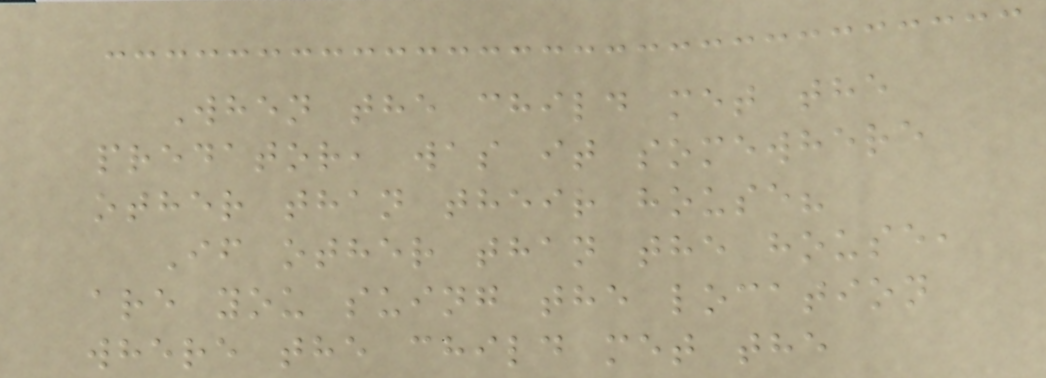When the child met the
predator, was it somewhere
other than their house?
If other than the house,
are you suing the location
where the child met the
